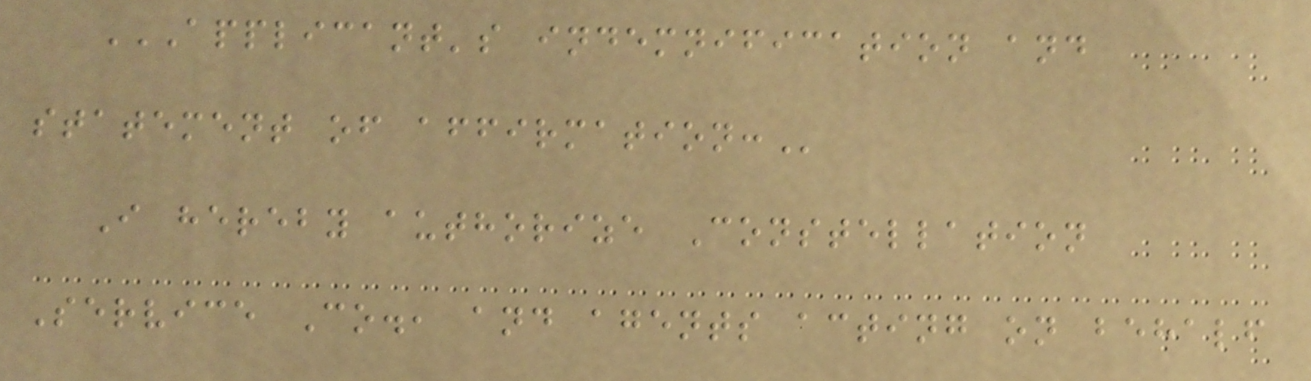APPLICANT'S INDEMNIFICATION AND
STATEMENT OF AFFIRMATION:
I hereby authorize Constellation
Service Co., and agents acting on behalf
